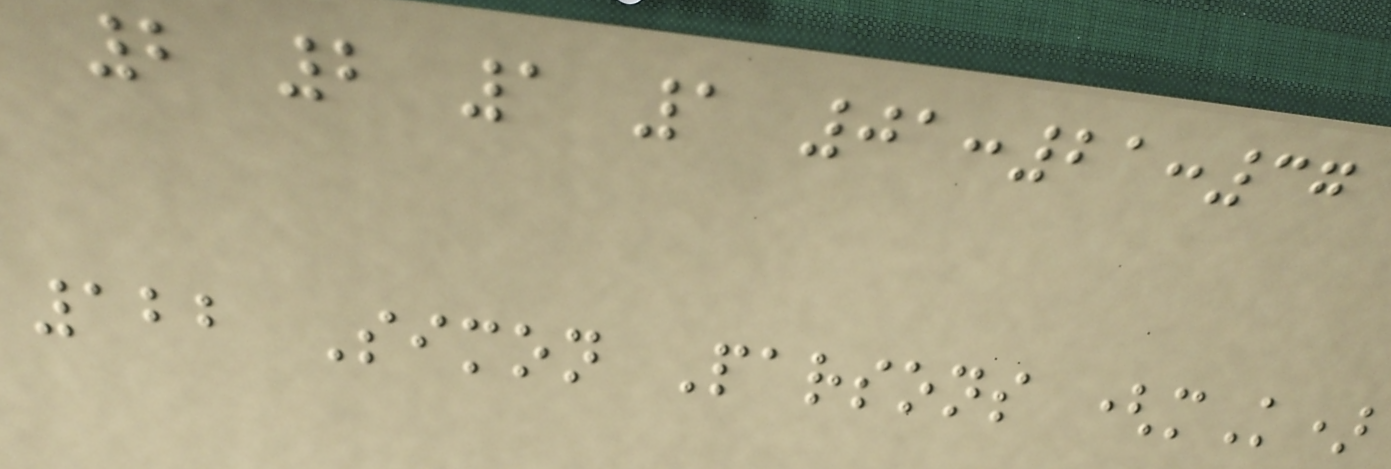2 2 1 1 01:21:37
122 Simon Parsons (mK)
